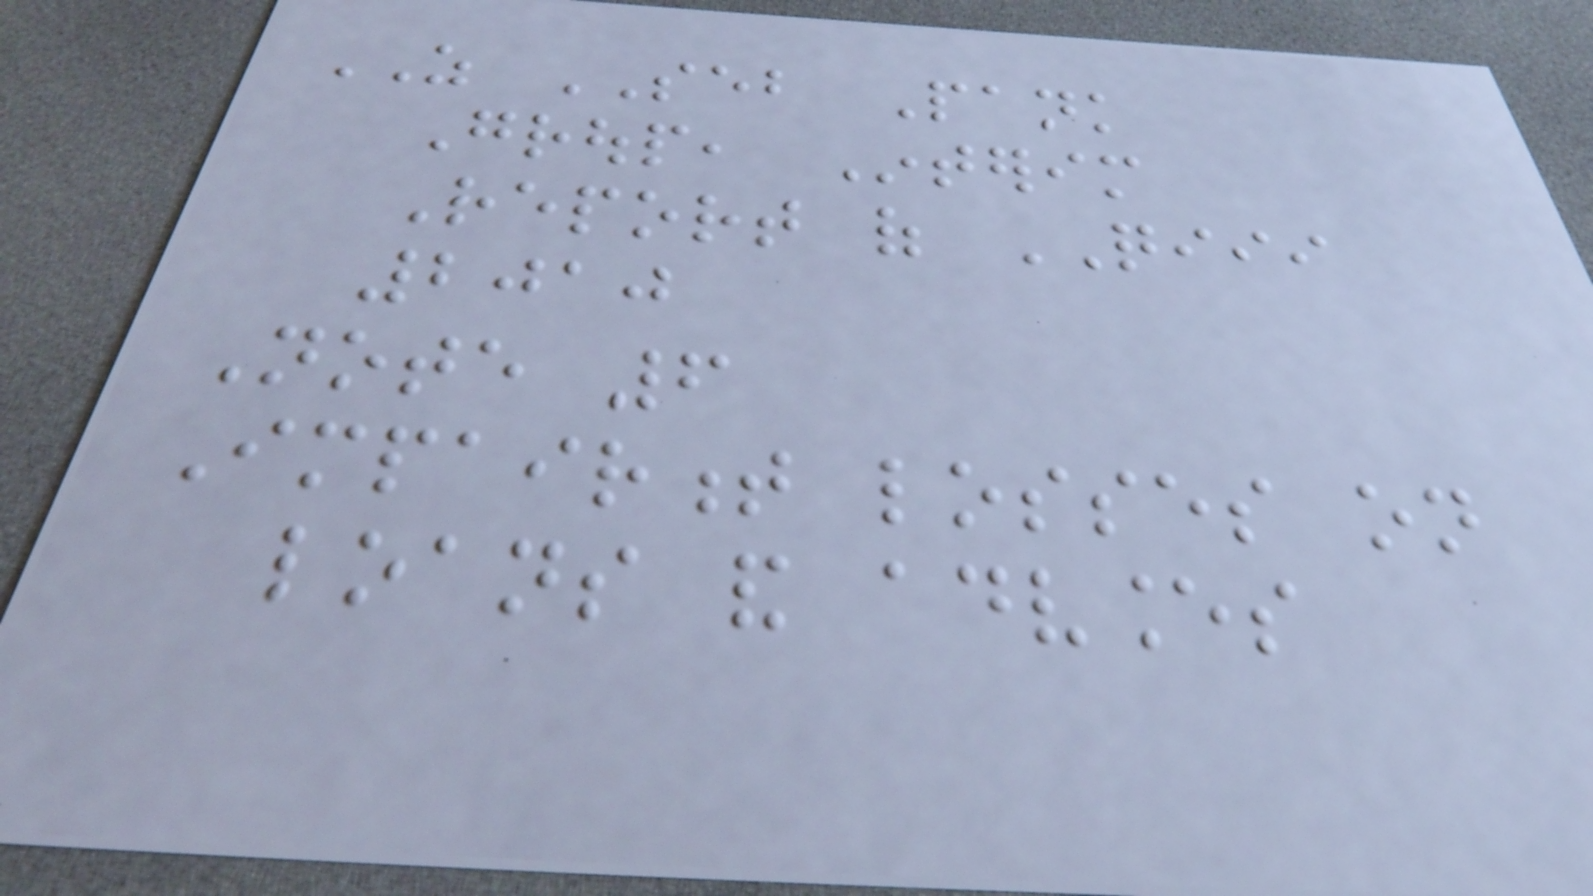AS SEB Pank
Group, Interim
Report of QIII
2010
Note 6
Impairment losses on
loans and advances
